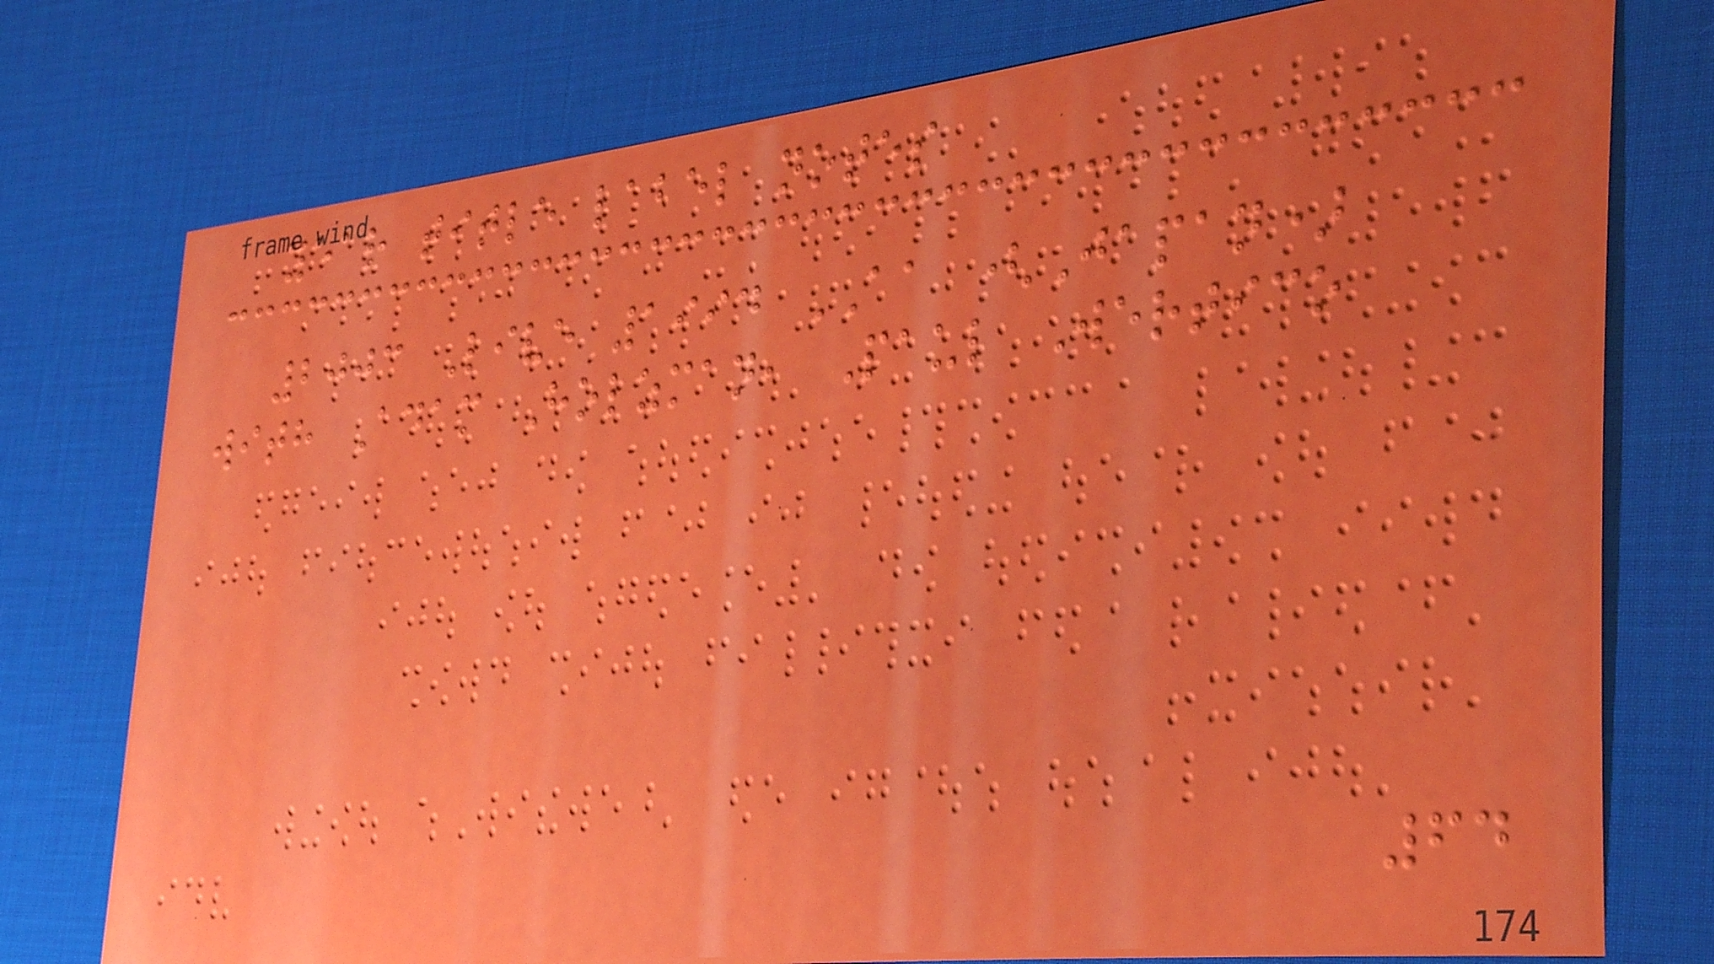year title label notes
2003 Live 1994 AA (Japan)
with Adam Holzman, Paul Wertico
64
